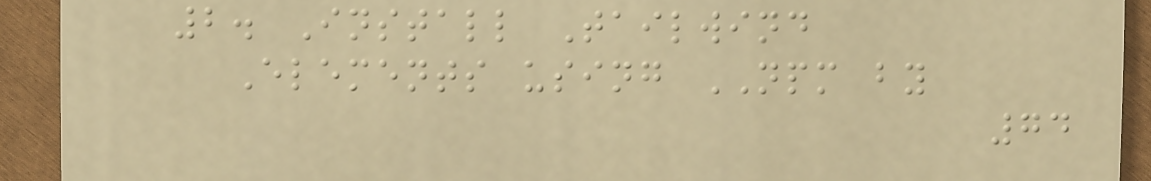2. Install Tailwind
Elements using NPM by
74
